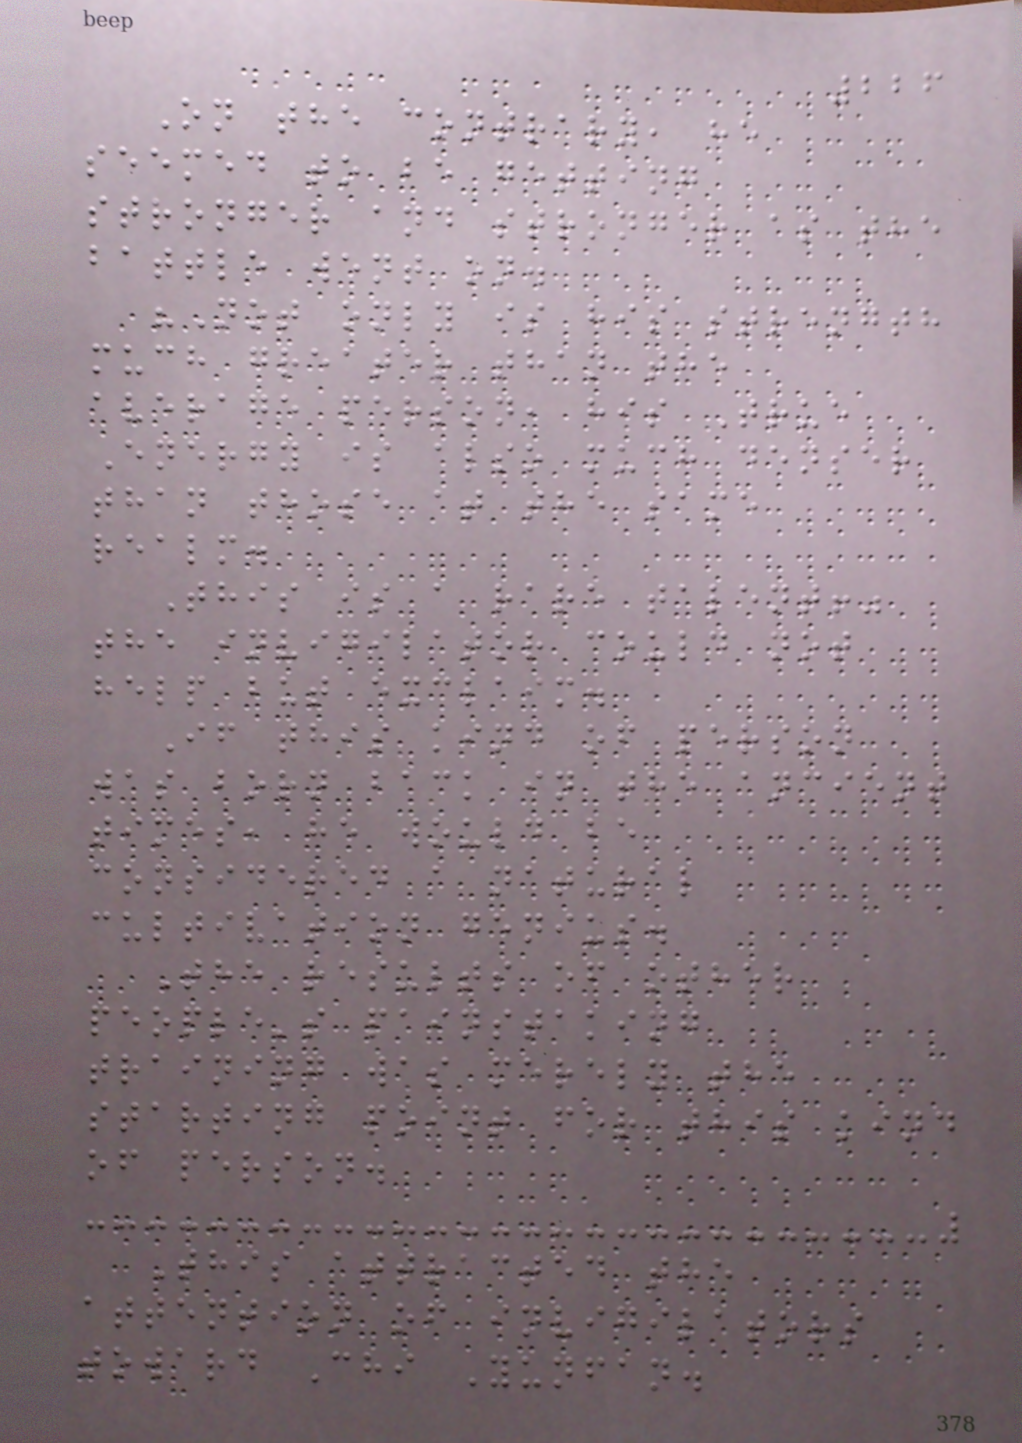226
On the contrary, he
seemed to be getting
stronger and stronger as the
battle went on.
"Not only is his strength
much greater than the
average person, his True
Energy is also much denser
than those at the same
realm.
This is a rare talent!"
the invigilator could not
help but exclaim.
If this kind of person
was born back in the ancient
times, he would be
considered a natural
cultivation genius.
The results of other
people's painstaking
training was merely the
starting point for this kind
of person.
This attracted the
attention of invigilators
toward Chi Yunfan.
